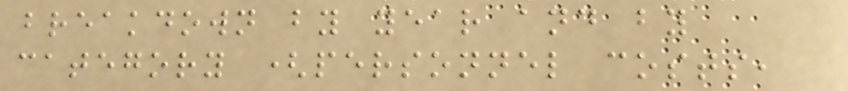breakdown by year and by
category (personnel costs,
